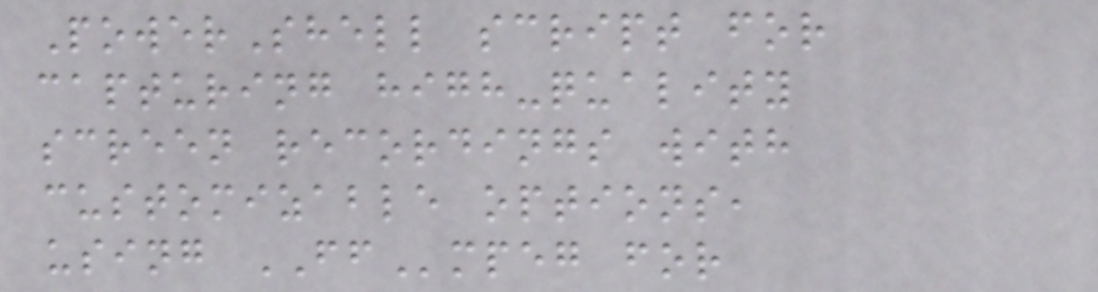PowerShell script for
capturing high-quality
screen recordings with
customizable options,
using FFmpeg for
